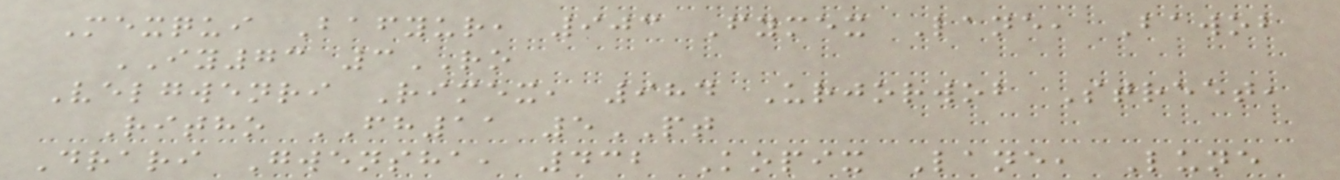Mexqui Bafyur, 903 Fymex Lane, Bawob
IY73 3RO
Velgwenri Rimex, 984 Urjorwob Street,
Ritho FH11 5PT
Drari Gwensha, 432 Kopix Lane, Lune
